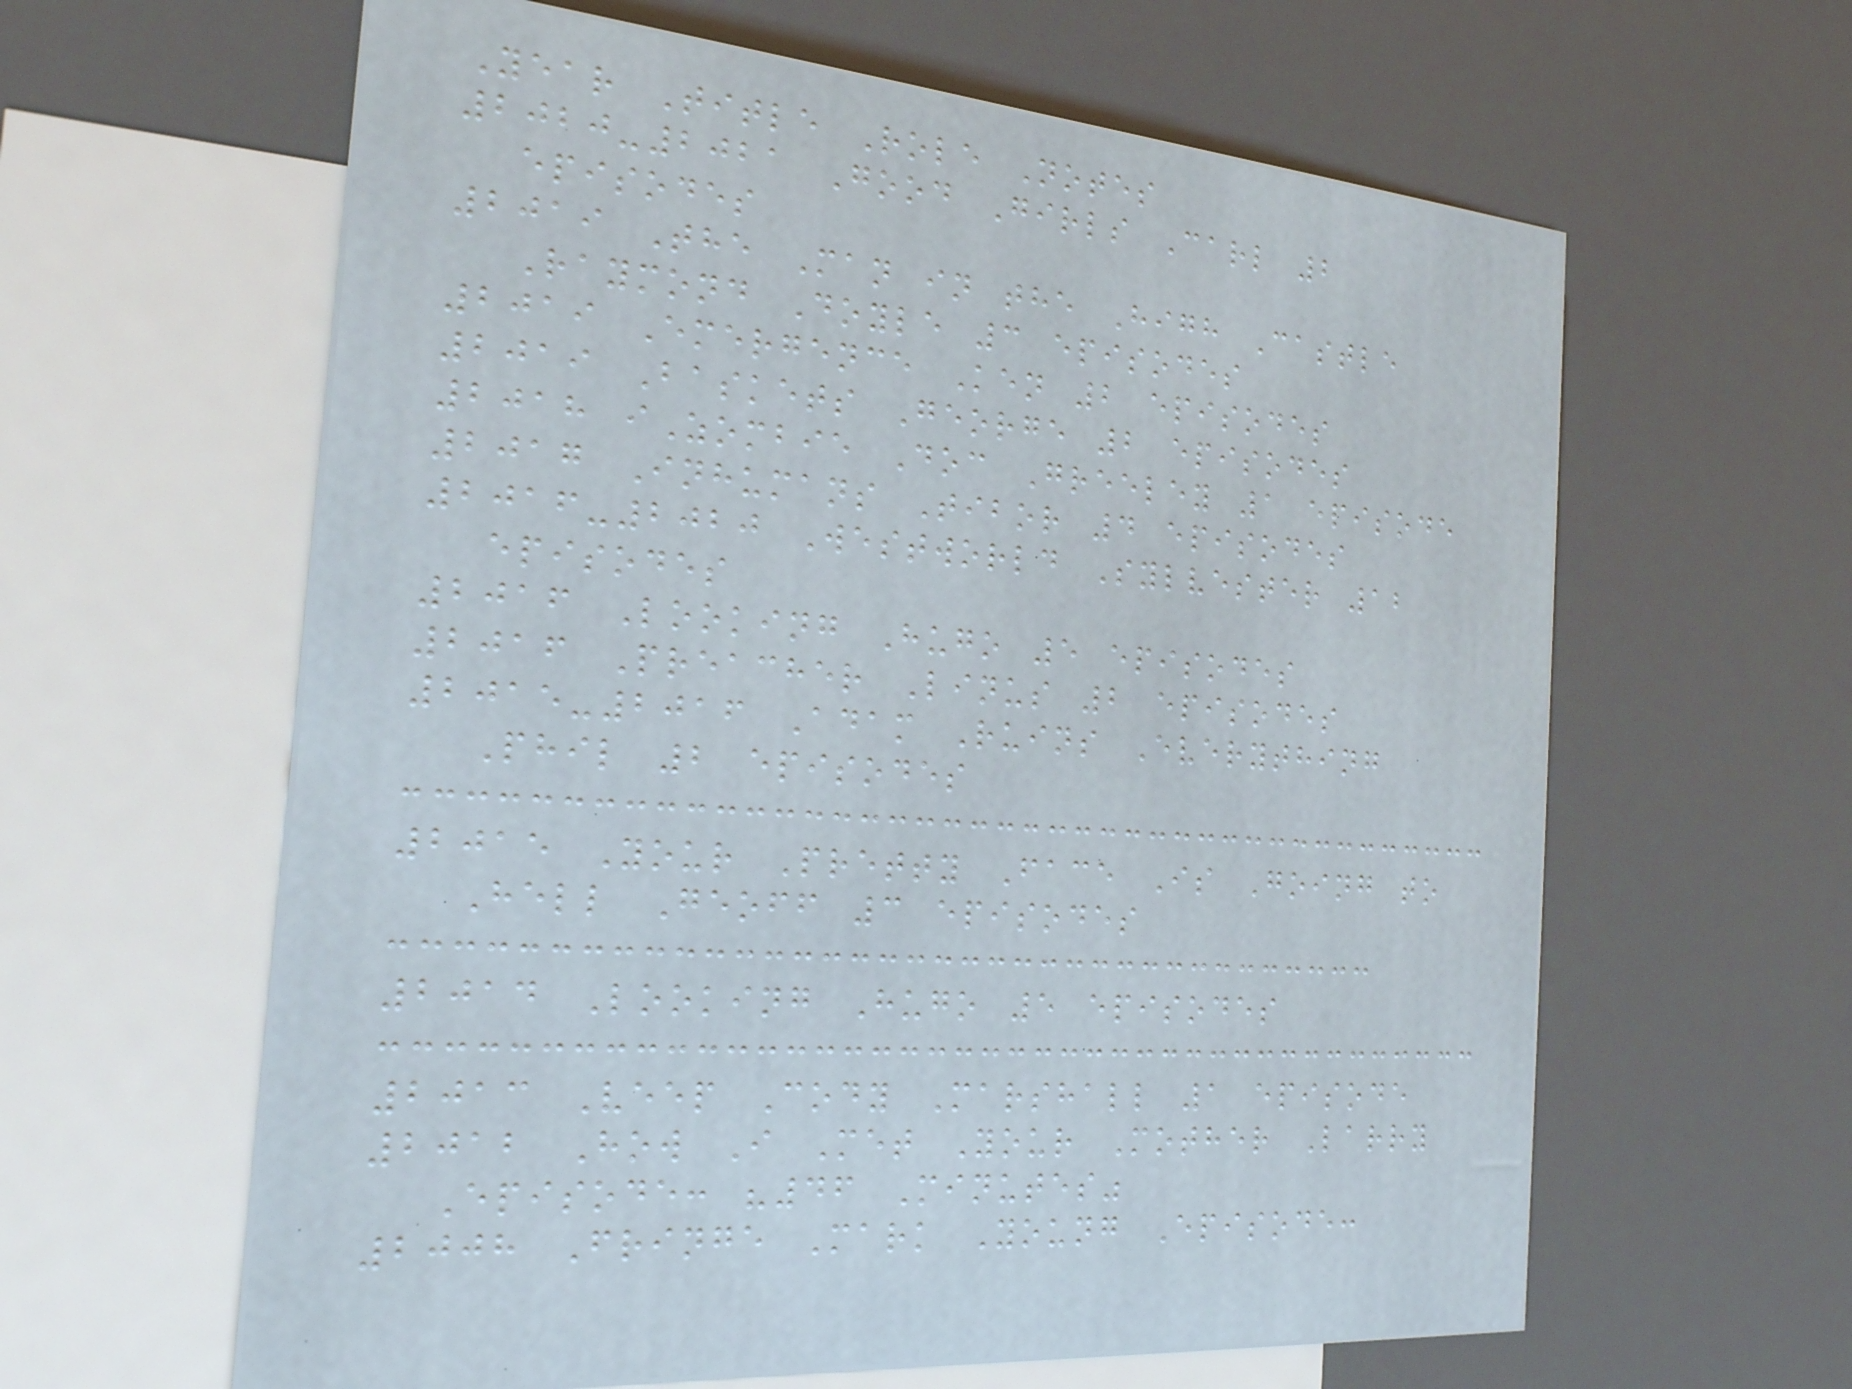Year Title Role Notes
2020-2021 Good Girls Carl 2
episodes
2019 The Man in the High Castle
Raymond Doyle 3 episodes
2019 Emergence Ken 2 episodes
2019 Baskets George 2 episodes
2018 iZombie Doc Greeley 1 episode
2017 Inhumans Tibor 4 episodes
2016-2020 Westworld Sylvester 12
episodes
2016 Looking Hugo 5 episodes
2016 Preacher Linus 2 episodes
2015-2016 Adam Ruins Everything
Phil 2 episodes
2015 Your Pretty Face Is Going to
Hell Geoff 3 episodes
2014 Looking Hugo 5 episodes
2013 Veep Cody Marshall 1 episode
2012 How I Met Your Mother Larry
Episode: "46 Minutes"
2008 Fringe Mark Young Episode:
